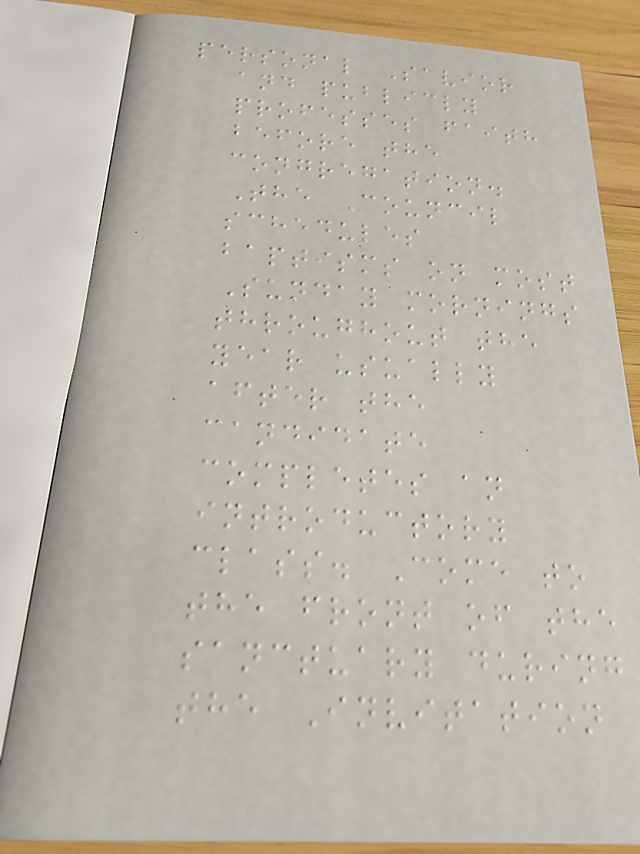personal Savior
and publicly
professes faith
before the
congregation.
The Council
schedules
baptisms on most
Sunday mornings
throughout the
year usually
after the
candidate
completes an
introductory
class. Come to
the front of the
sanctuary during
the Invitation
